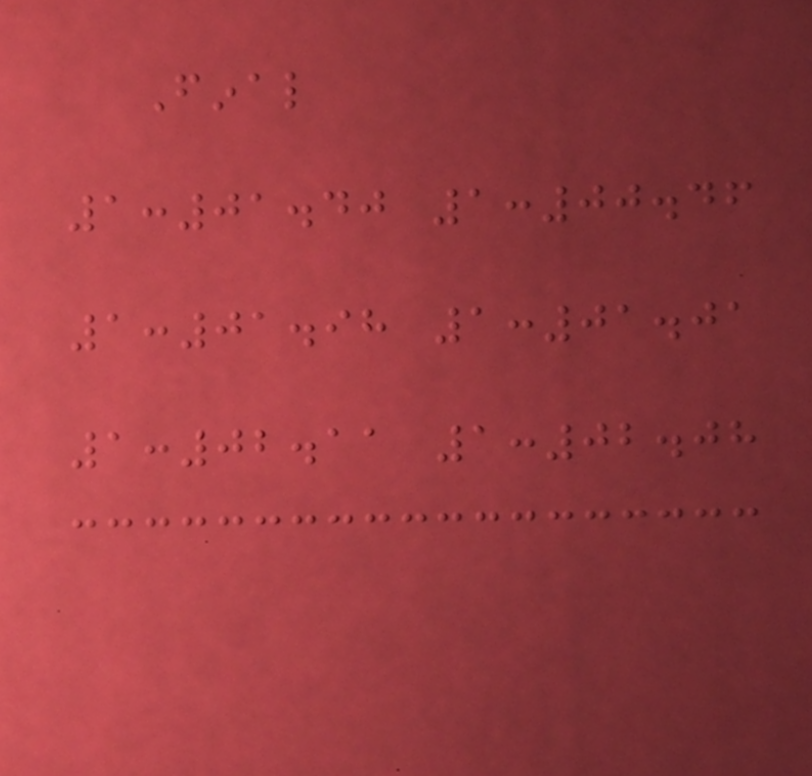Final
1:01.40 1:00.46
1:01.98 1:01.01
1:02.11 1:02.08
